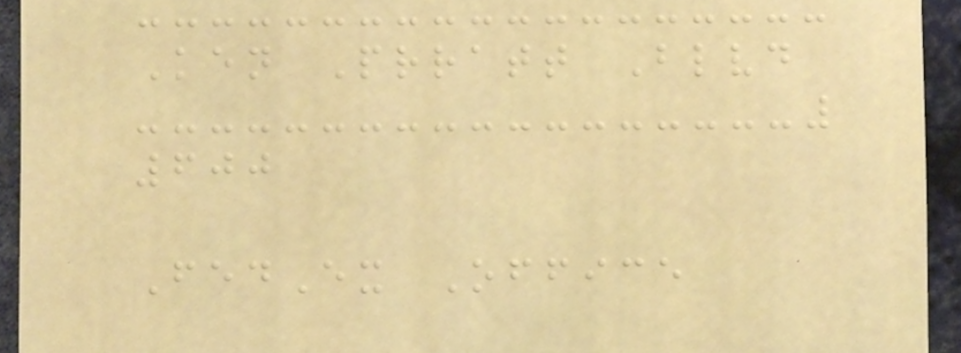Ken Prratt Blvd
600
FedEx Office
